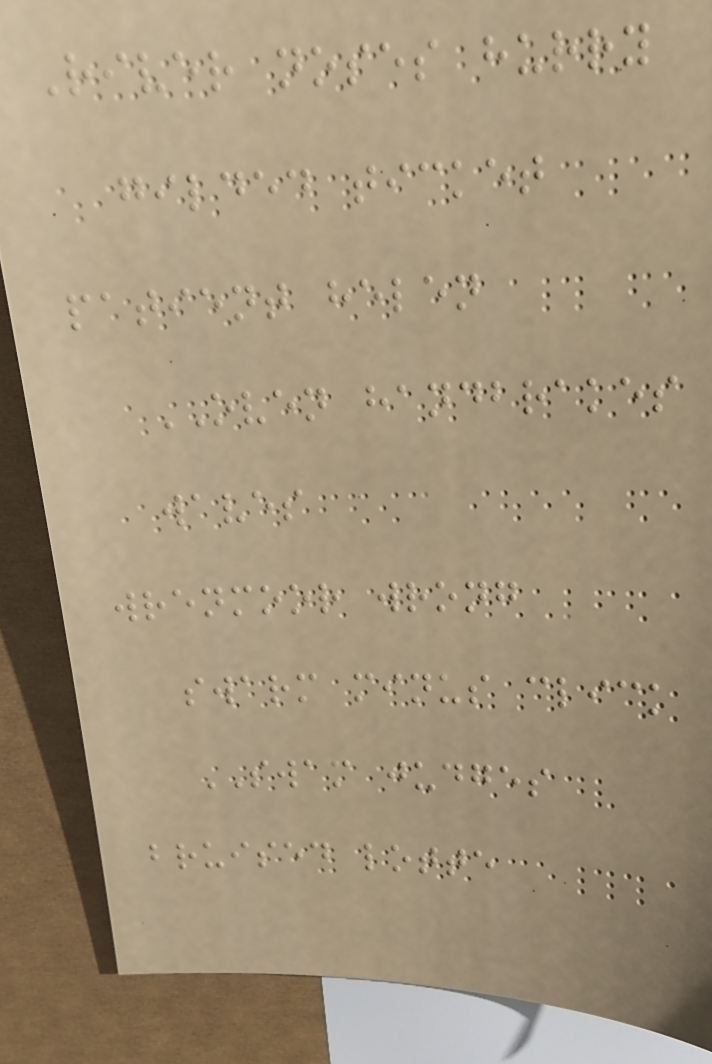River noses hurry
gilded ticket
patient helen
OVEN handbrakes
waves
wrenmoor wrong
swarm minus click
SWAM judges
bruised lotte
